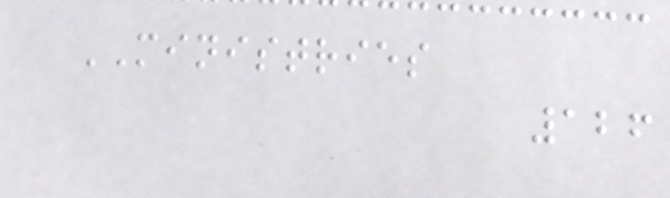MINISTRIES
126
